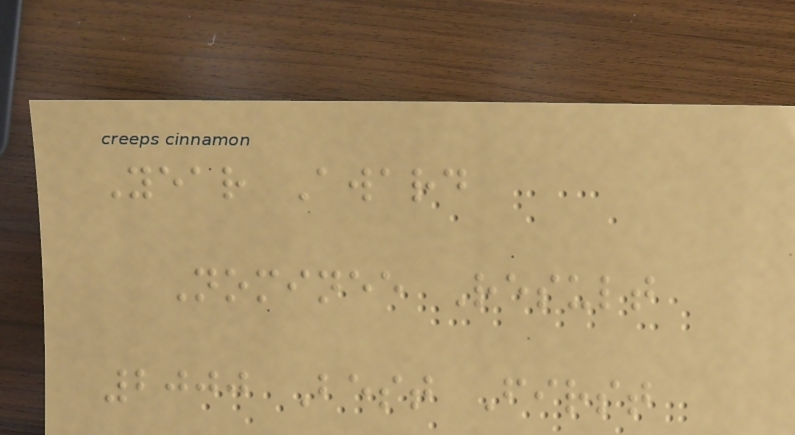Year Award
Nominee Result
2000 Best First
